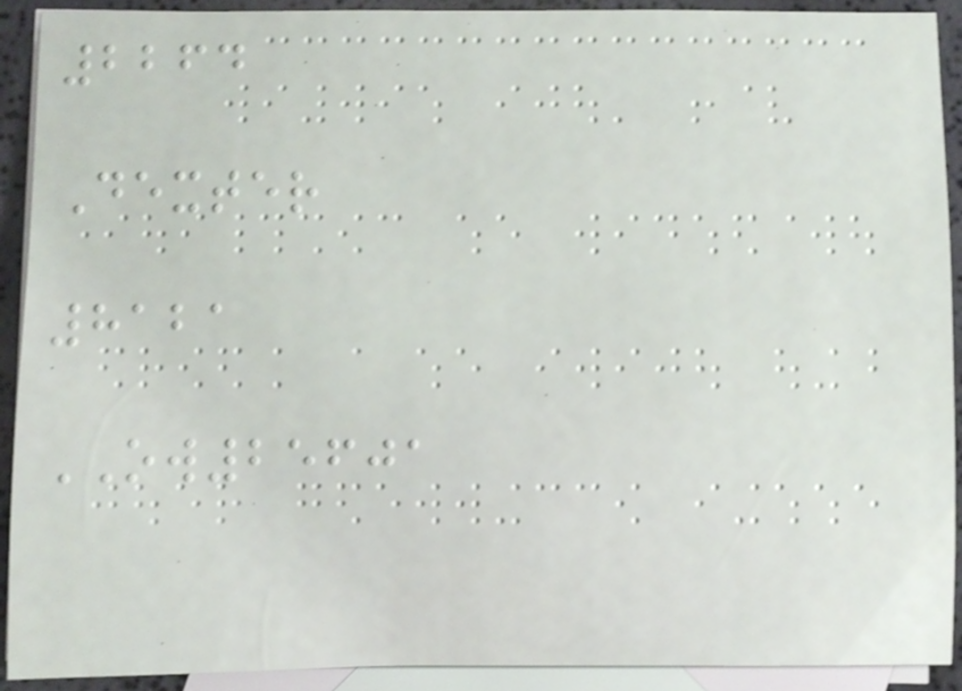2264
Dexter
8121
OW25601
